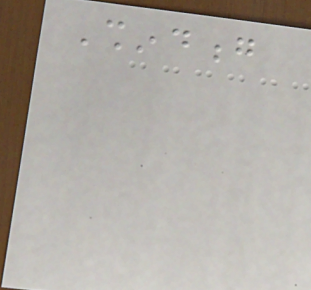Shindong
